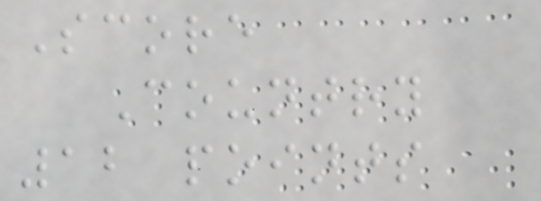Score
Country
12 points
